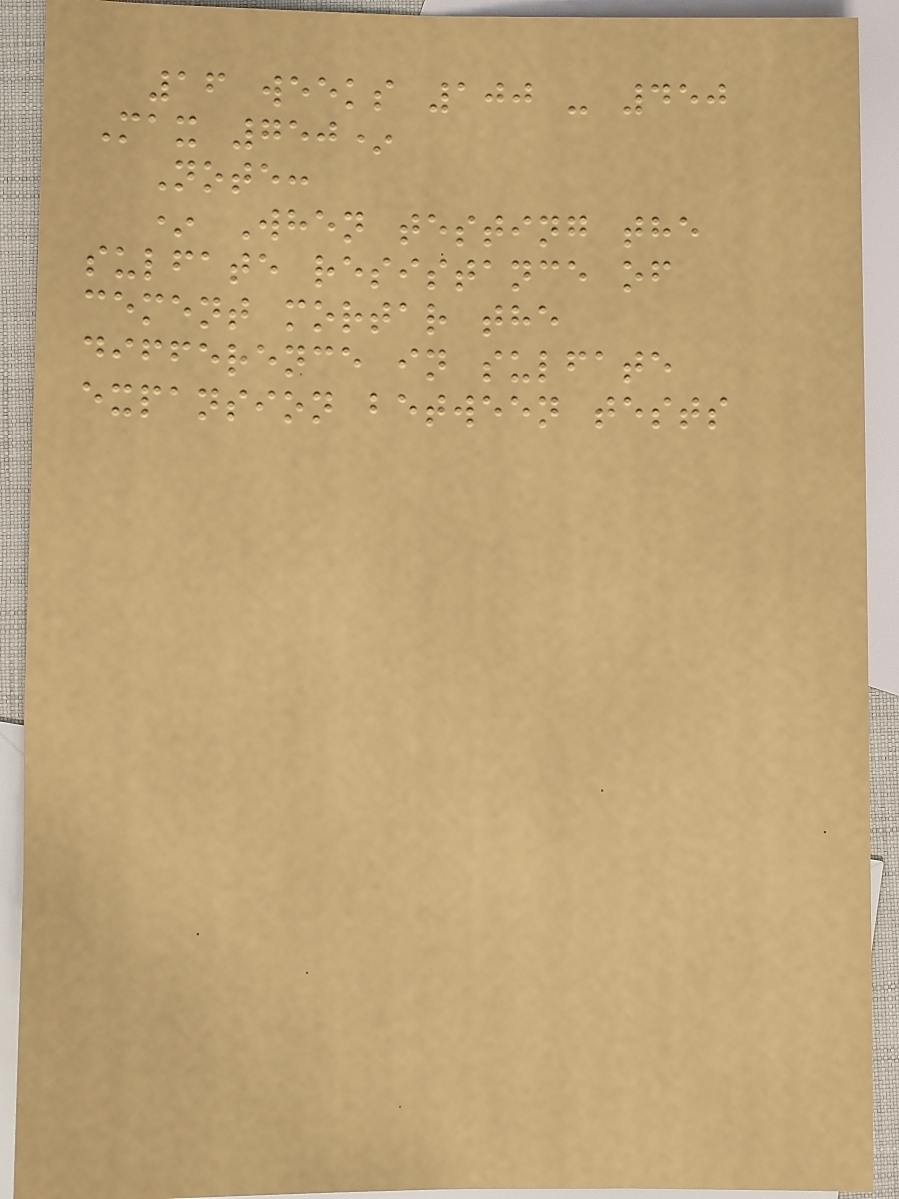16 weeks 100 - 450
Max 750*
Note:
* When testing the
sulfate resistance of
cement mortar the
difference in sulfate
expansion between tests
